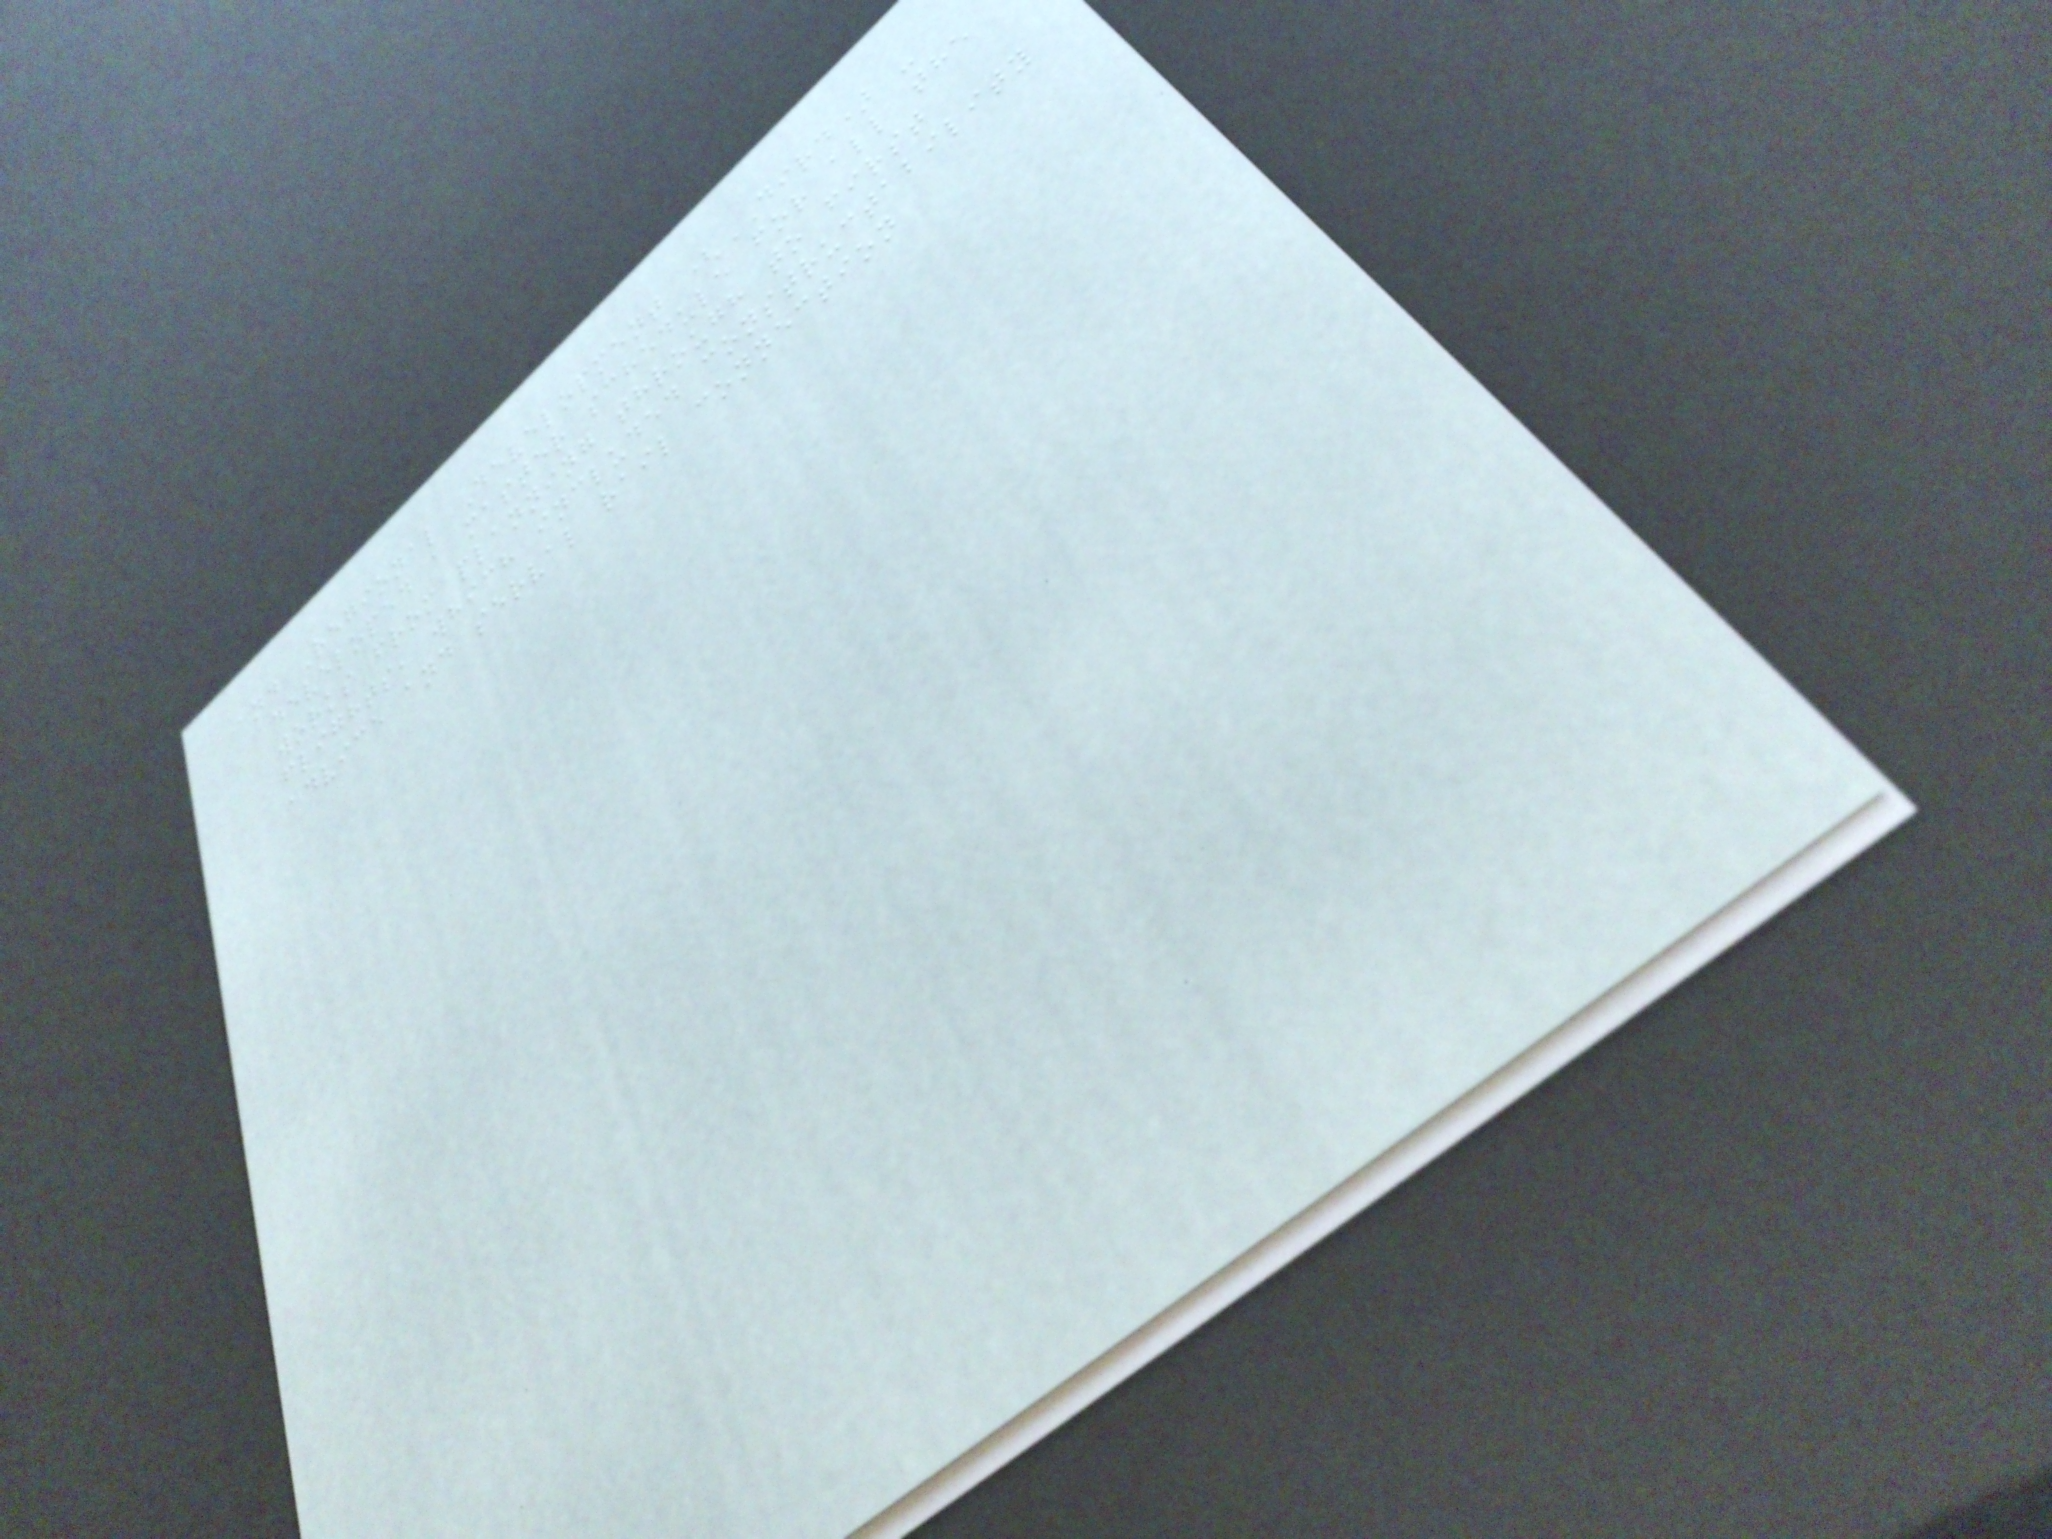and Regional Development (DIRD) -
developed a master schedule for all the
works from planning through to first
flights, which included constructability
advice and serval rail connection
